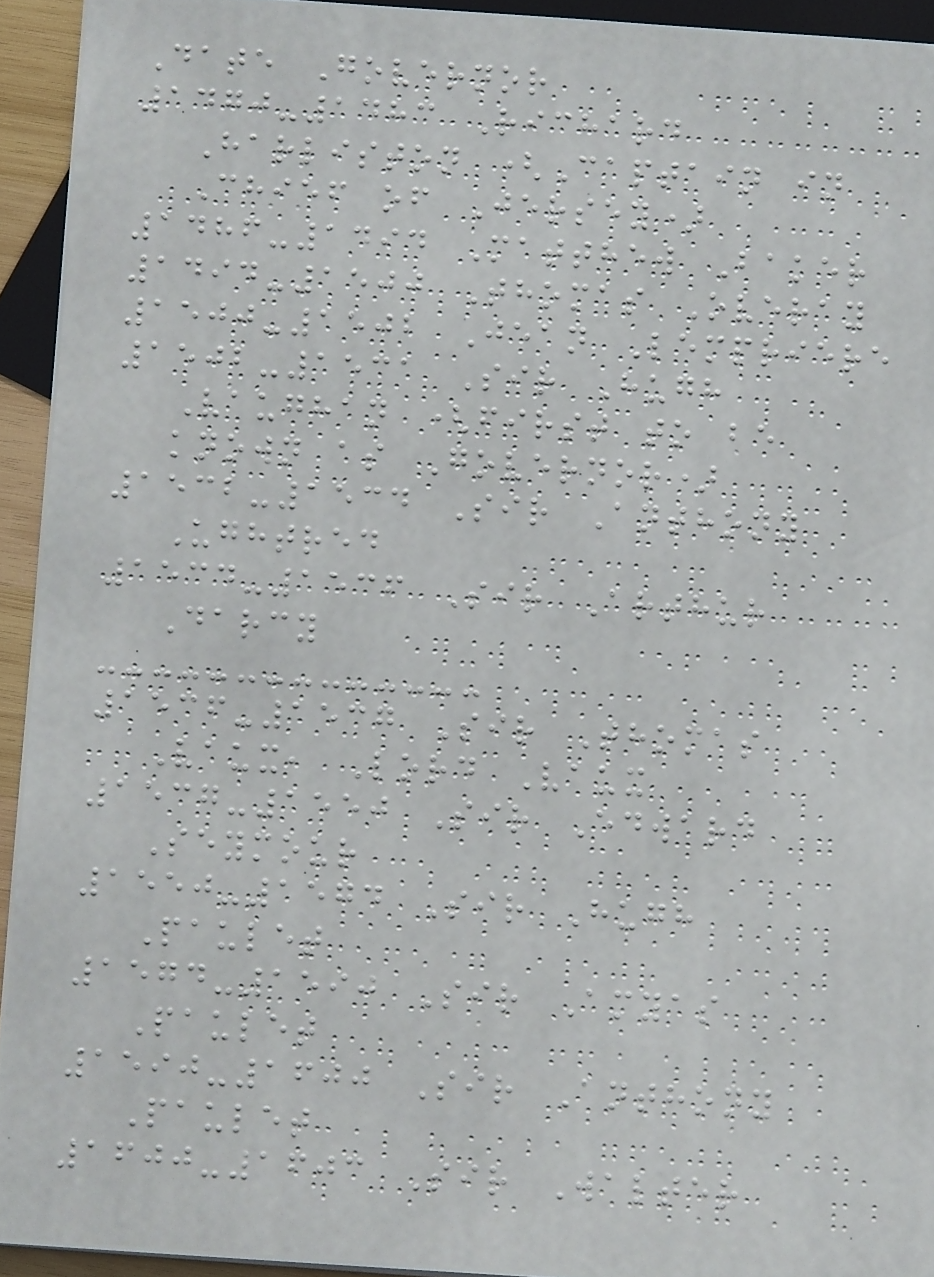Date Governor
1470-1483 Richard
Harliston (Captain in
Chief of Jersey)
1486-1494 Matthew Baker
1494-1500 Thomas Overay
1500-1502 Jean Lempriere
1502-1531 Sir Hugh
Vaughan (first to be
known as Governor)
1532-1534 Sir Anthony
Ughtred
1534-1536 Sir Arthur
Darcy
1536-1537 Sir Thomas
Vaux, Lord Vaux
1537-1550 Sir Edward
Seymour
1550-1574 Sir Hugh
Paulet
1574-1590 Sir Amyas
Paulet
1590-1600 Sir Anthony
Paulet
1600-1603 Sir Walter
